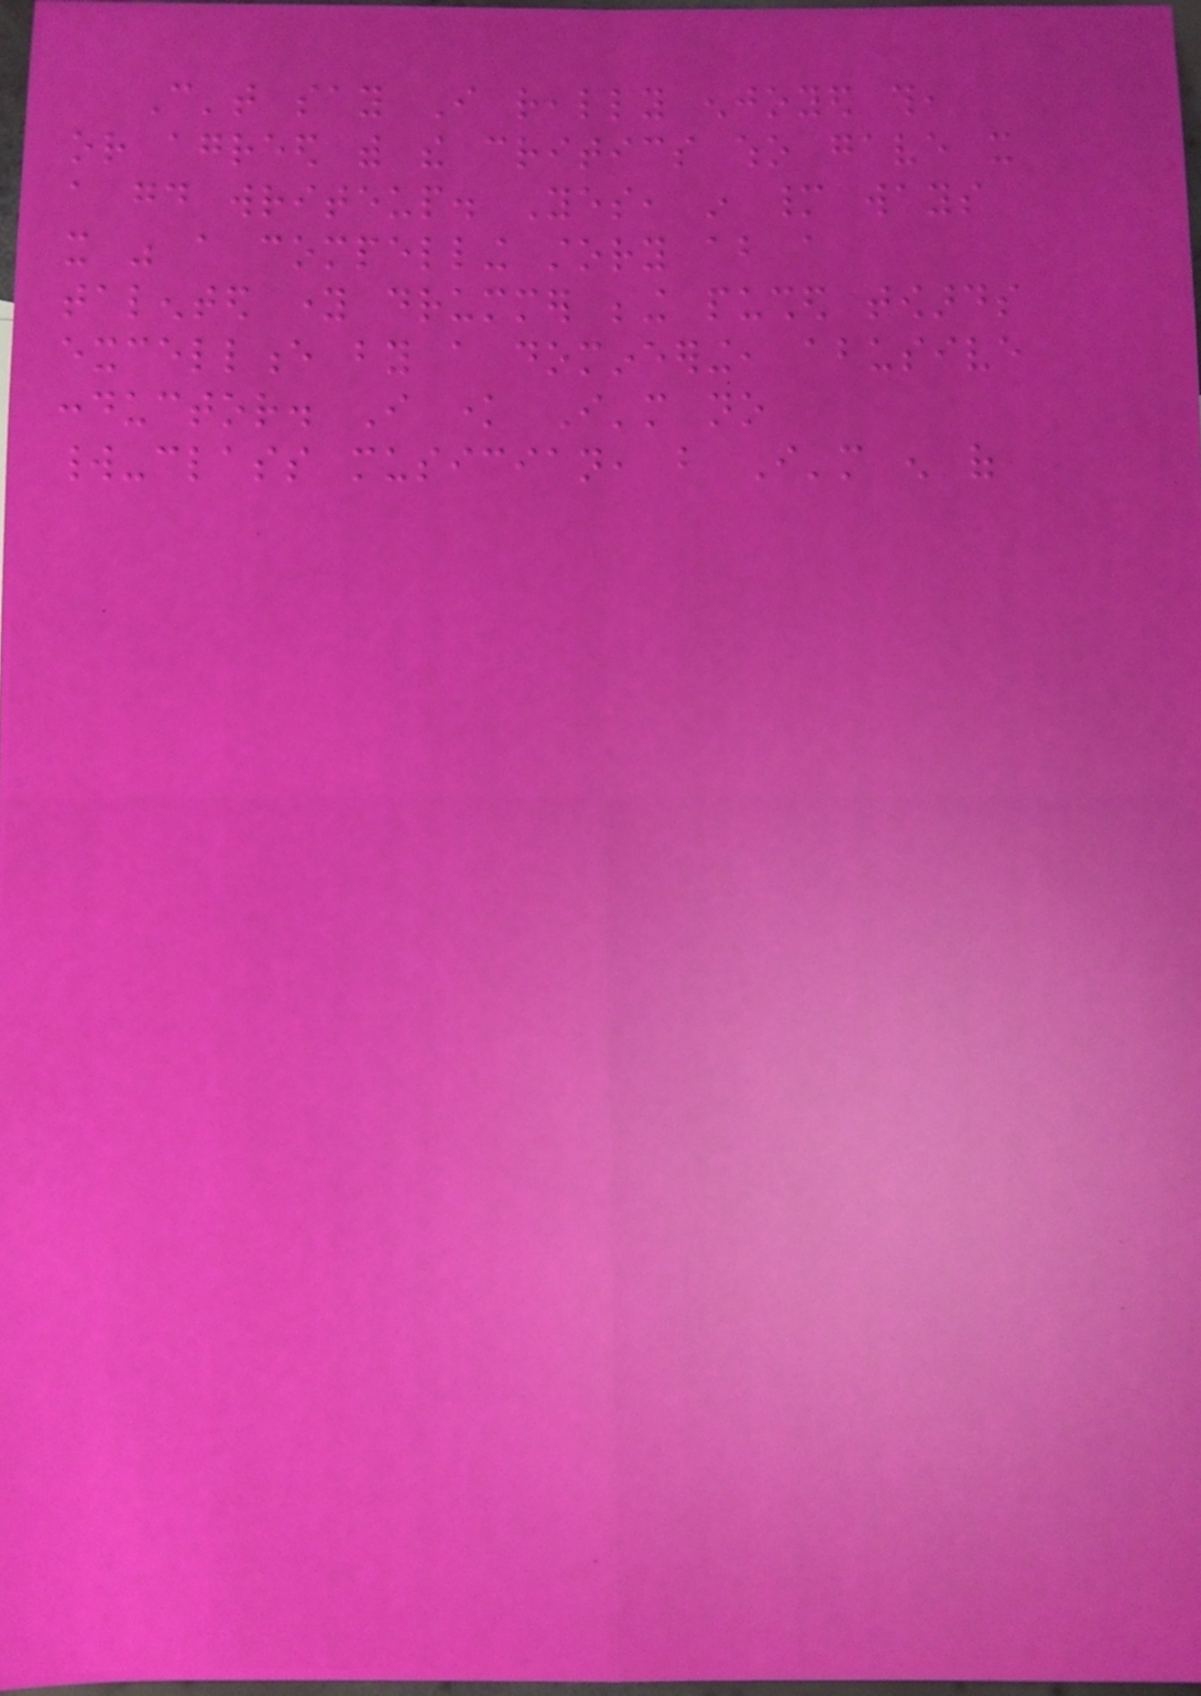Can't say I really enjoyed this,
or agreed with the critics who gave it
a good writeup. Yes, in many ways
it was a compelling story about a
talented young drummer being pushed towards
excellence by a domineering, abusive
conductor. I know I'm no
world-class musician, but I'm enough of
